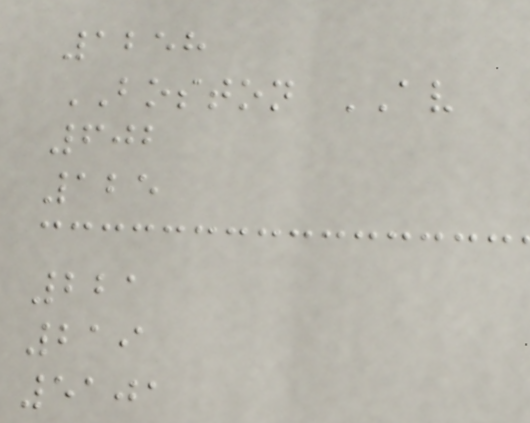1258
BOSTON AV
602
125
221
219
5101
